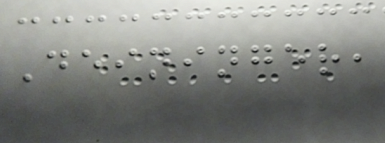Deininger,
